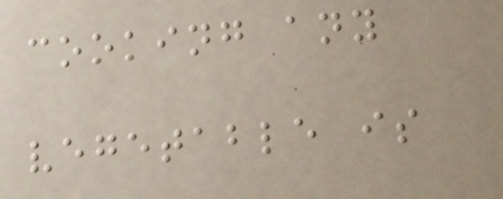cooking any
vegetable is
